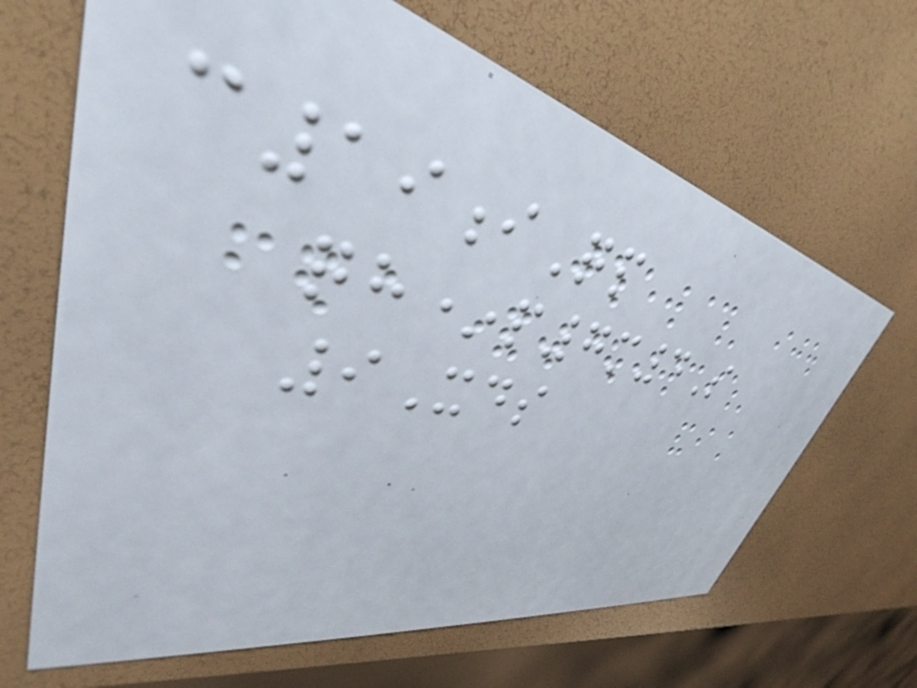c19iQp
qh*p7m4S
9Xds
